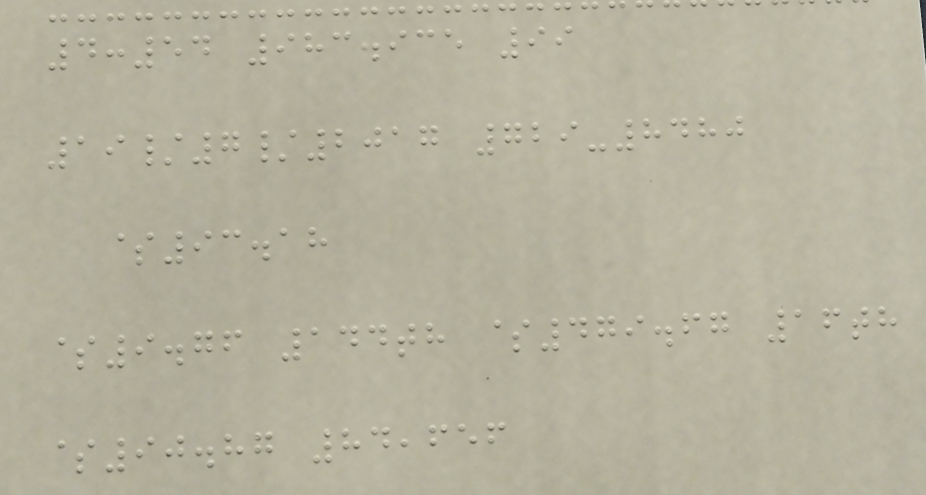4:54 983.935 99
19/7/2017 729-8480
$93.18
$9.76 144th $479.67 16th
$90.87 84,656
